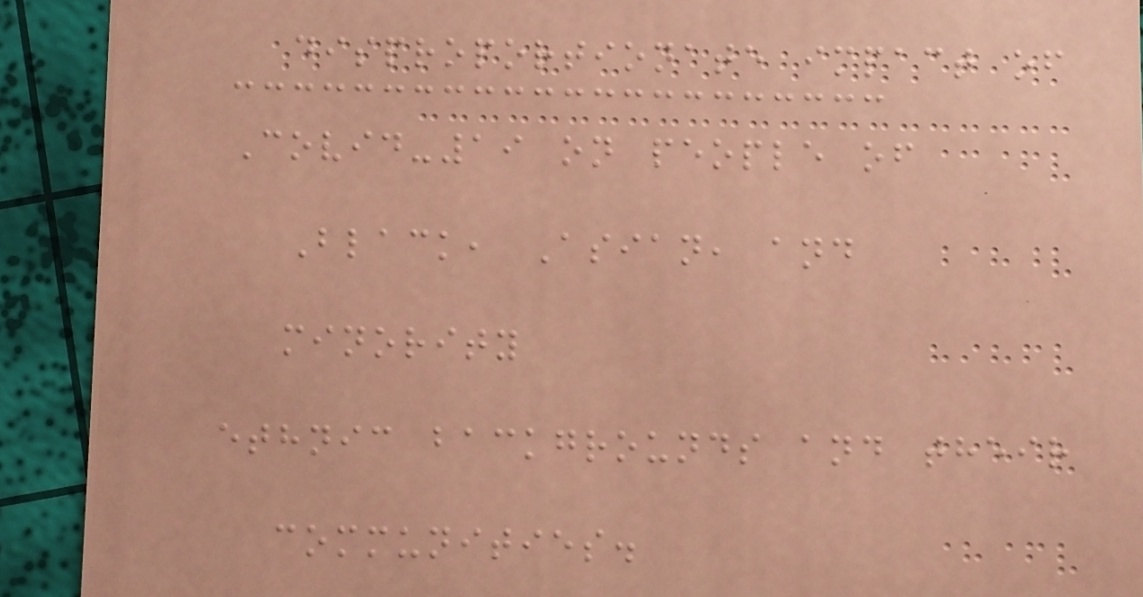disproportionate impact of
Covid-19 on people of
Black, Asian, and
minority
ethnic backgrounds and their
communities.
